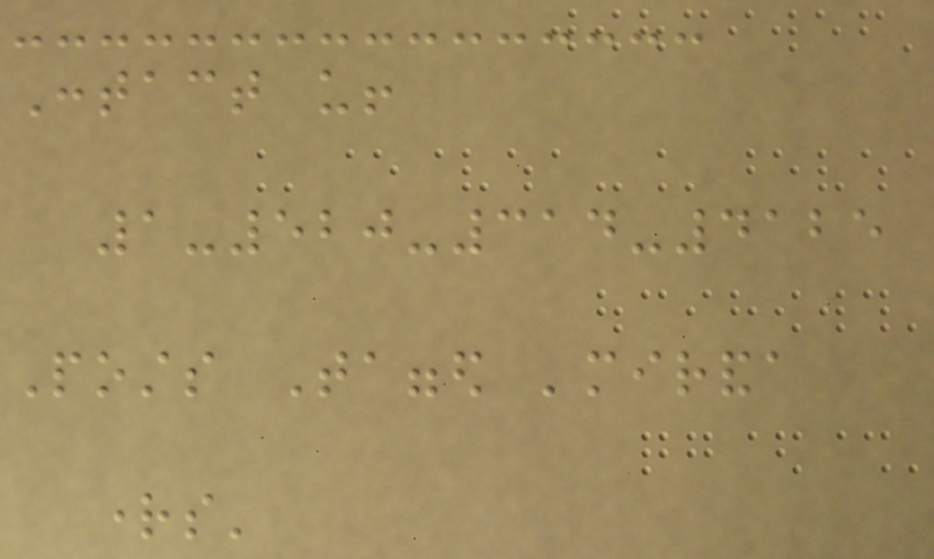Contact us!
1-520-314-4125
Posts Tagged 'miranda
rights'
